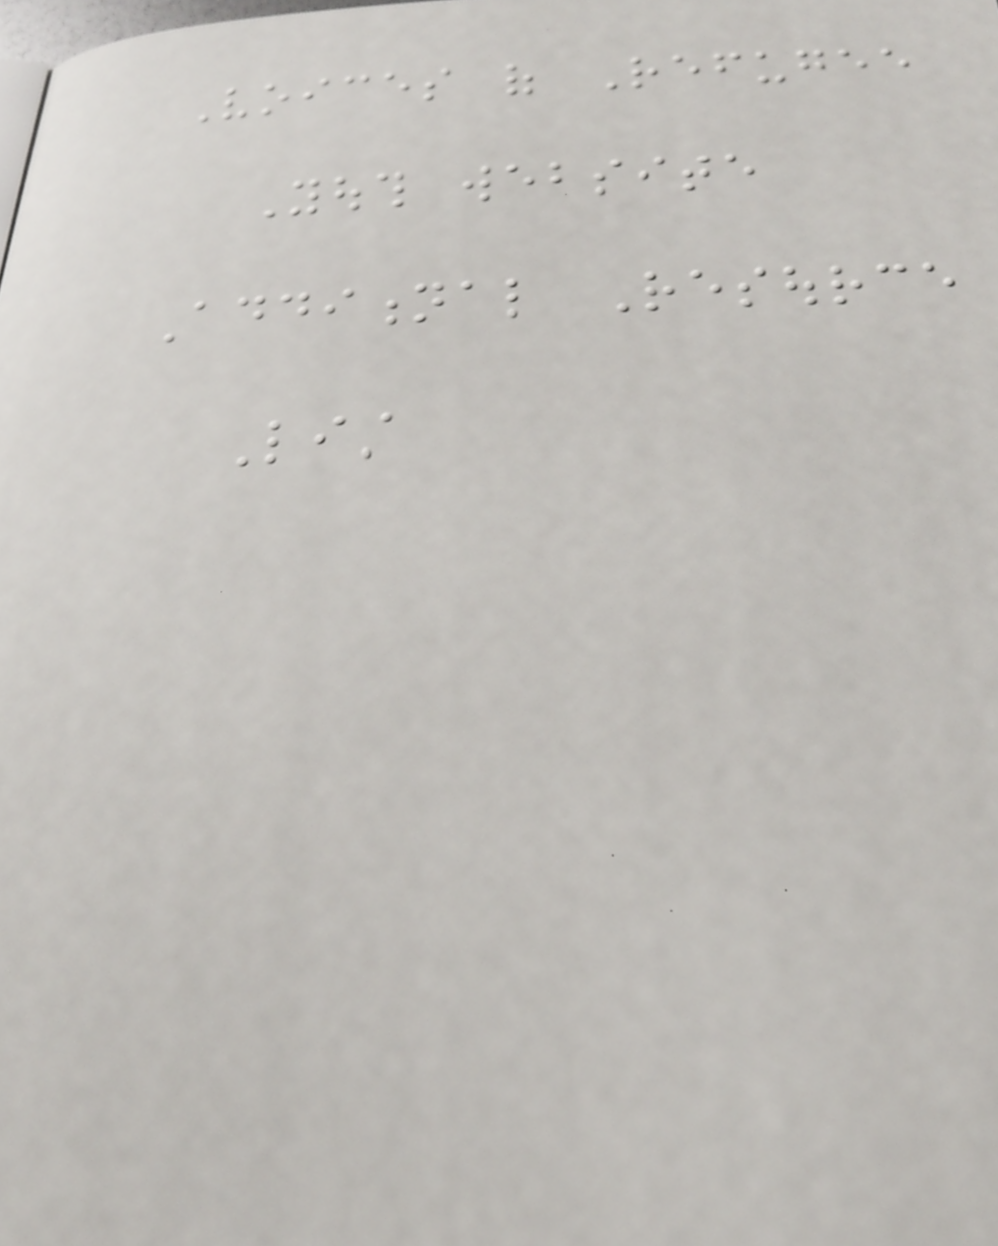Voices of Refugee
Youth website
Additional Resource
List
